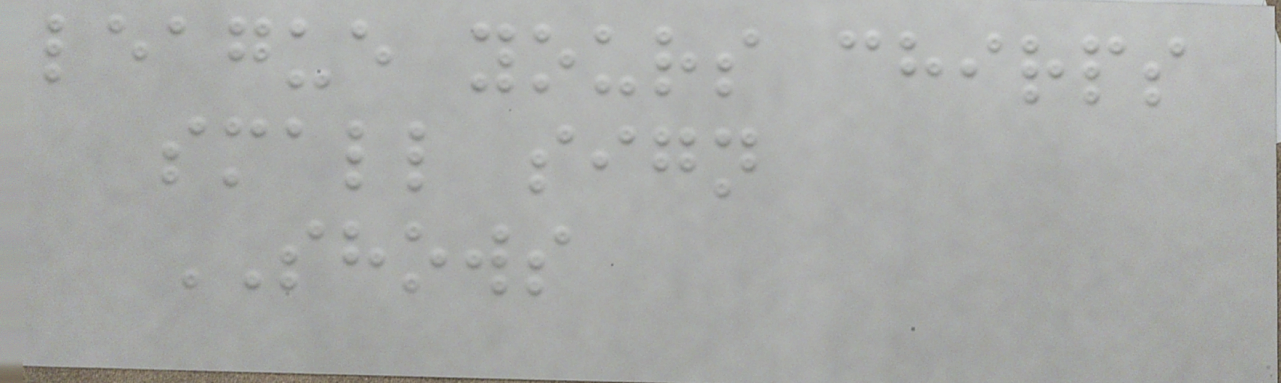league yours chirps
small sign
SHOWS
